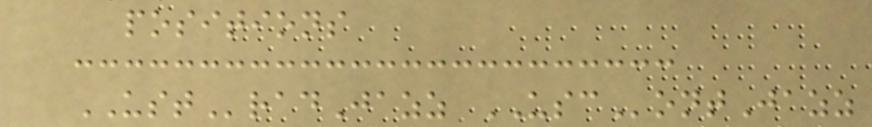positions
USTradJazz USContJazz
